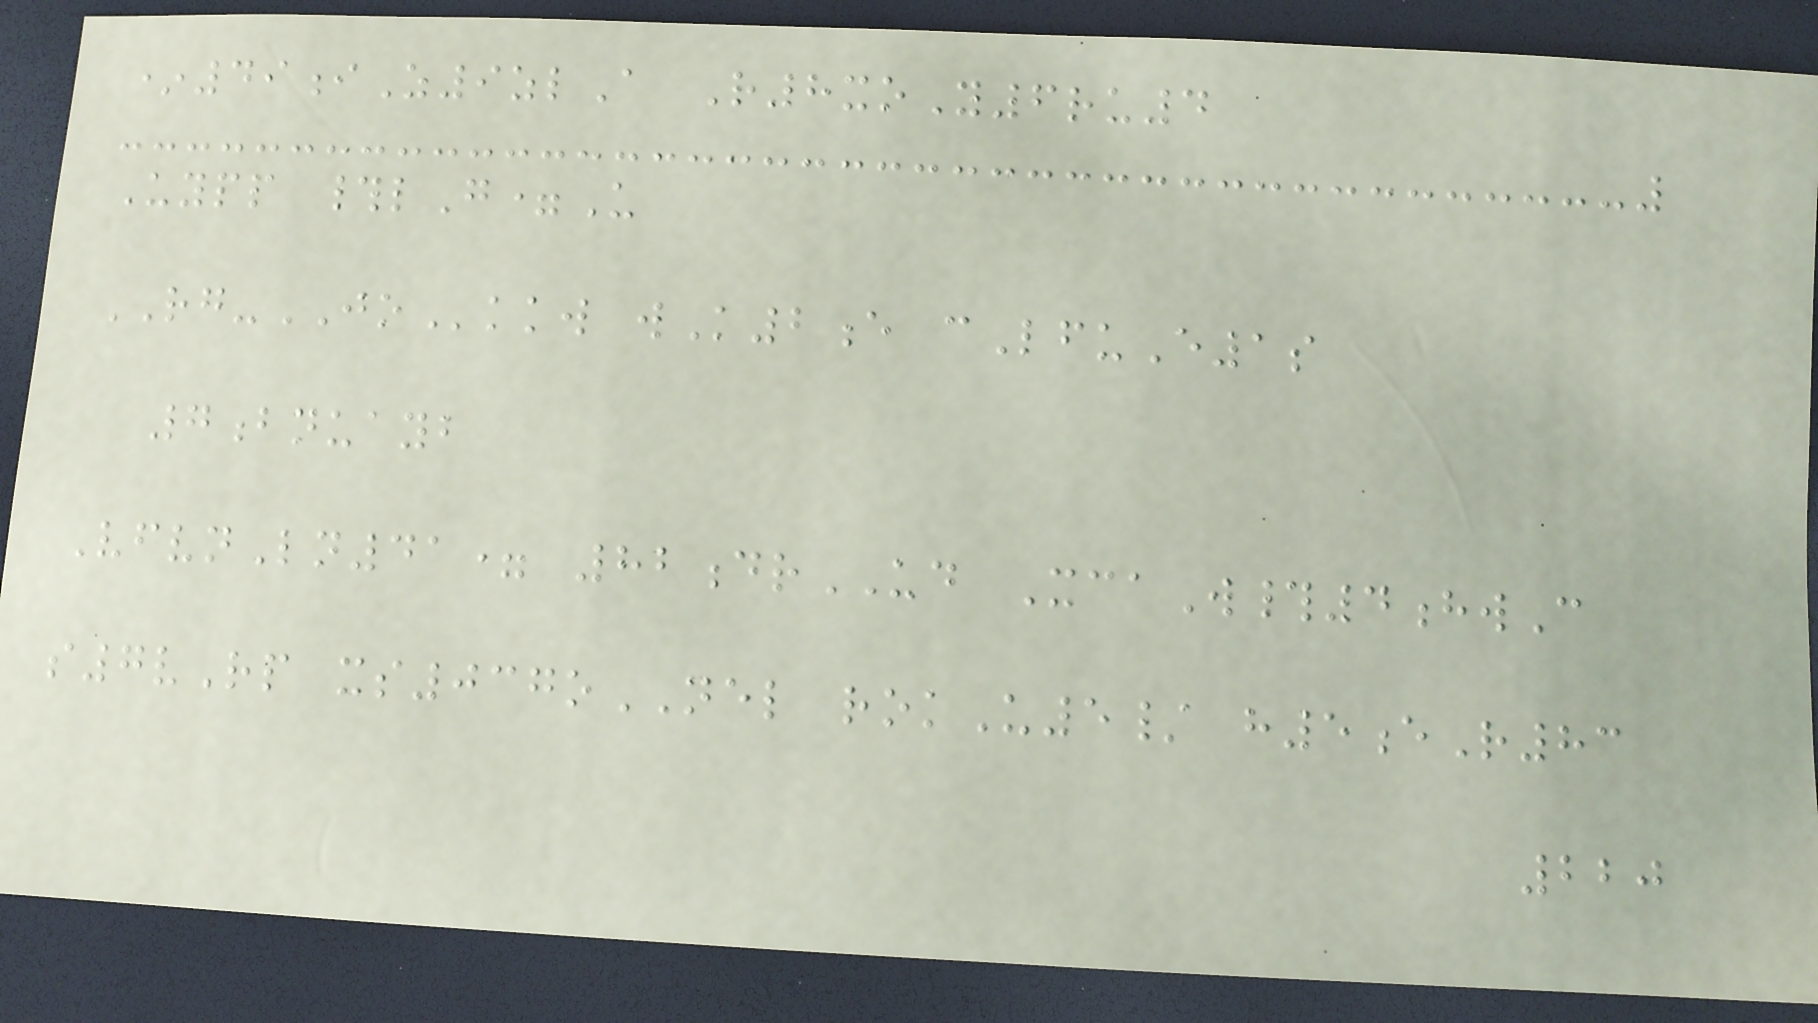*49iZ9zlA R8xoY6ru4
Uypp #lG=U
RG-JOkkw wK2e cLfuE1s
7bnuayb
VfvnLn41= 82drUD XcaW#4hwC
s7vRp xs037oNEL rokU5/ h5eR83
220
